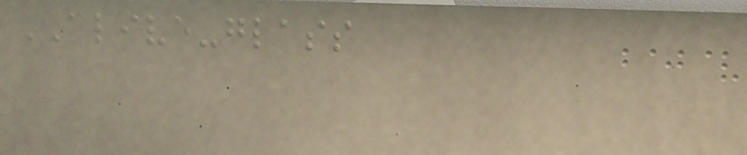ALIVE-glass
